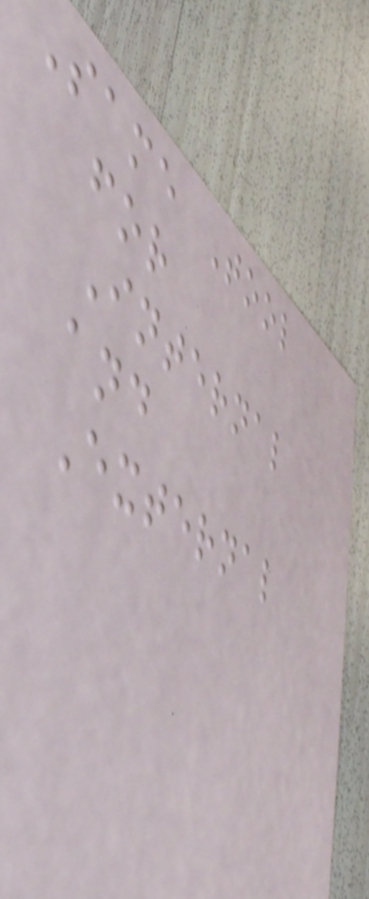Same Tool
for
Internal
and
External
